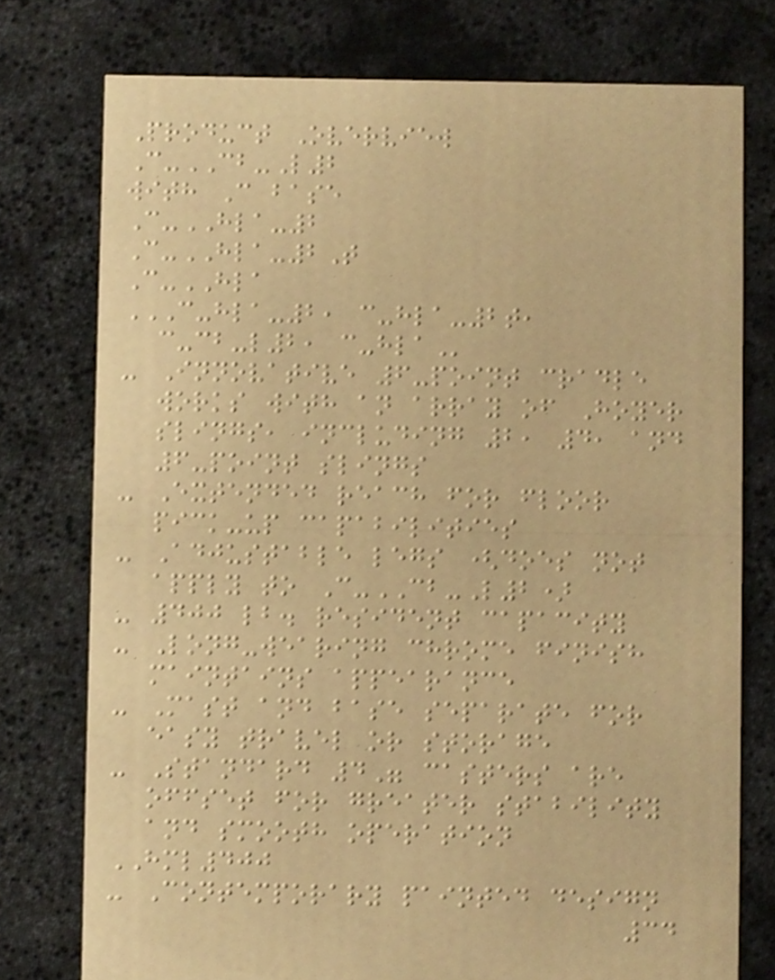Product Overview
C-CB-L2
with C base
C-HLA-2
C-HLA-2T
C-HLA
C-HLA-2, C-HLA-2T,
C-CB-L2, C-HLA
- Innovative 6-point cradle
works with an array of Hoyer
slings, including 2, 4, and
6-point slings
- Extended reach for floor
pick-up capabilities
- Adjustable legs (does not
apply to C-CB-L2)
- 400 lb. resident capacity
- Long-wearing chrome finish
maintains appearance
- Mast and base separate for
easy travel or storage
- Standard 4" casters are
offset for greater stability
and smooth operation
HML400
- Contemporary painted design
34
